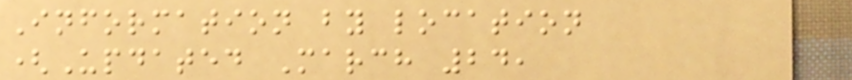Information by location
(Updated March 24,
